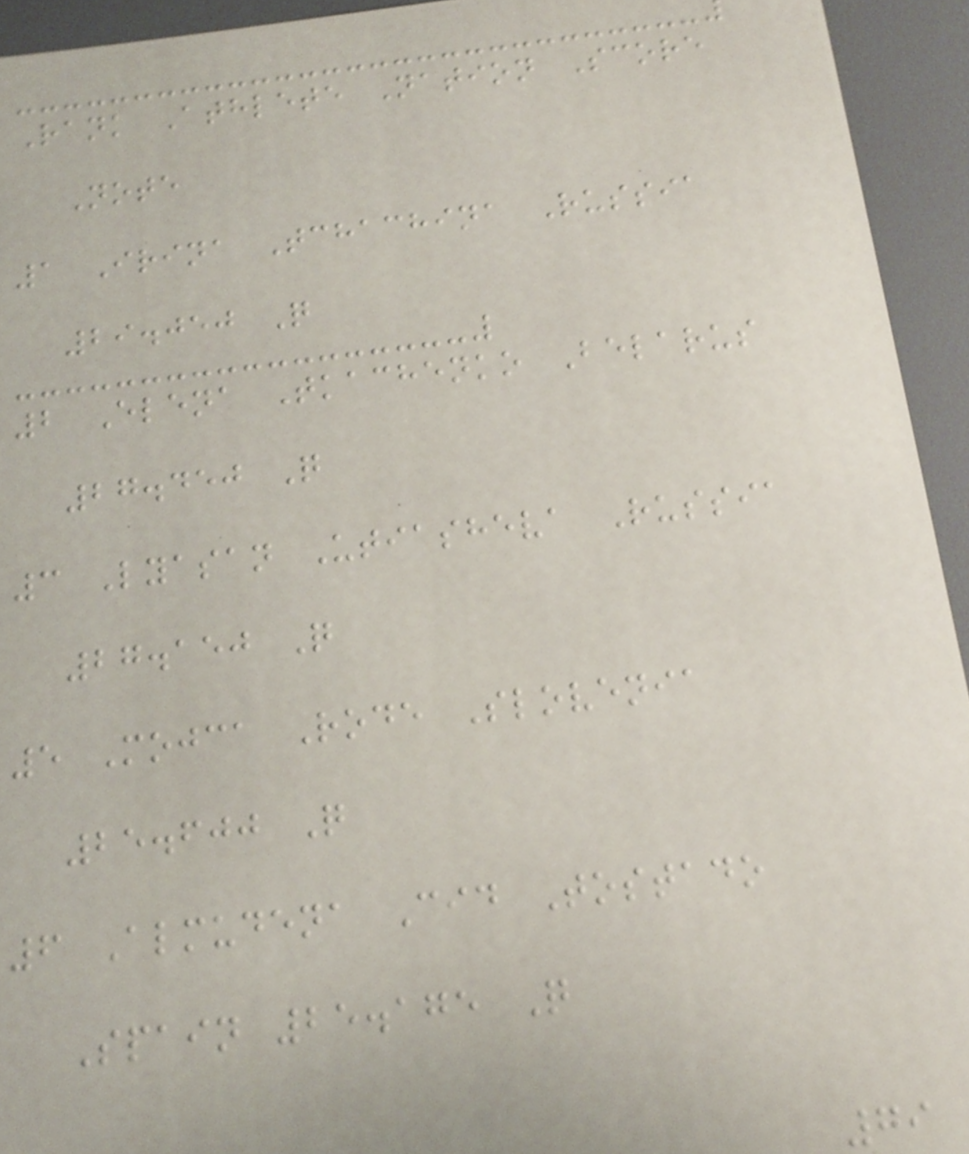Rank Athlete Nation Score
Note
1 Irina Tchachina Russia
29.050 Q
2 Elena Tkachenko Belarus
27.450 Q
3 Lyasan Utiasheva Russia
27.150 Q
5 Mojca Rode Slovenia
25.600 Q
6 Almudena Cid Tostado
Spain 25.175 Q
79
